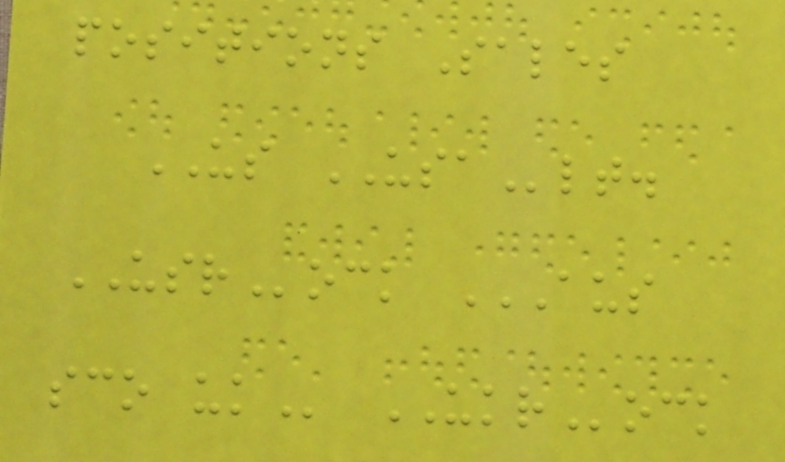positions Sales
US USAlt.
USRock AUS
SCO UK UKRock
